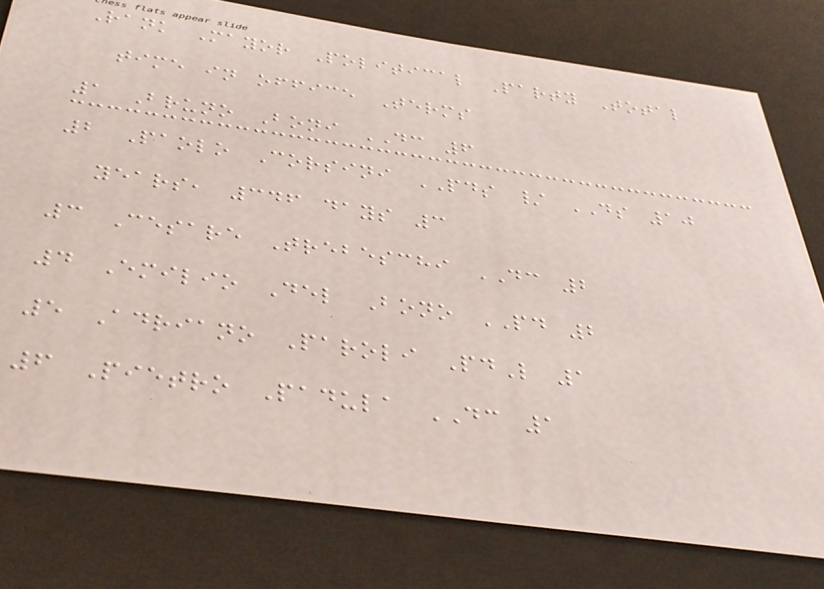Rank Mayor Political Party Total
time in office Terms
1 Bruno Boni DC 6
2 Paolo Corsini PDS / DS 10
years, 346 days 3
3 Cesare Trebeschi DC 2
4 Emilio Del Bono PD 2
5 Adriano Paroli PdL 1
6 Pietro Padula DC 1
